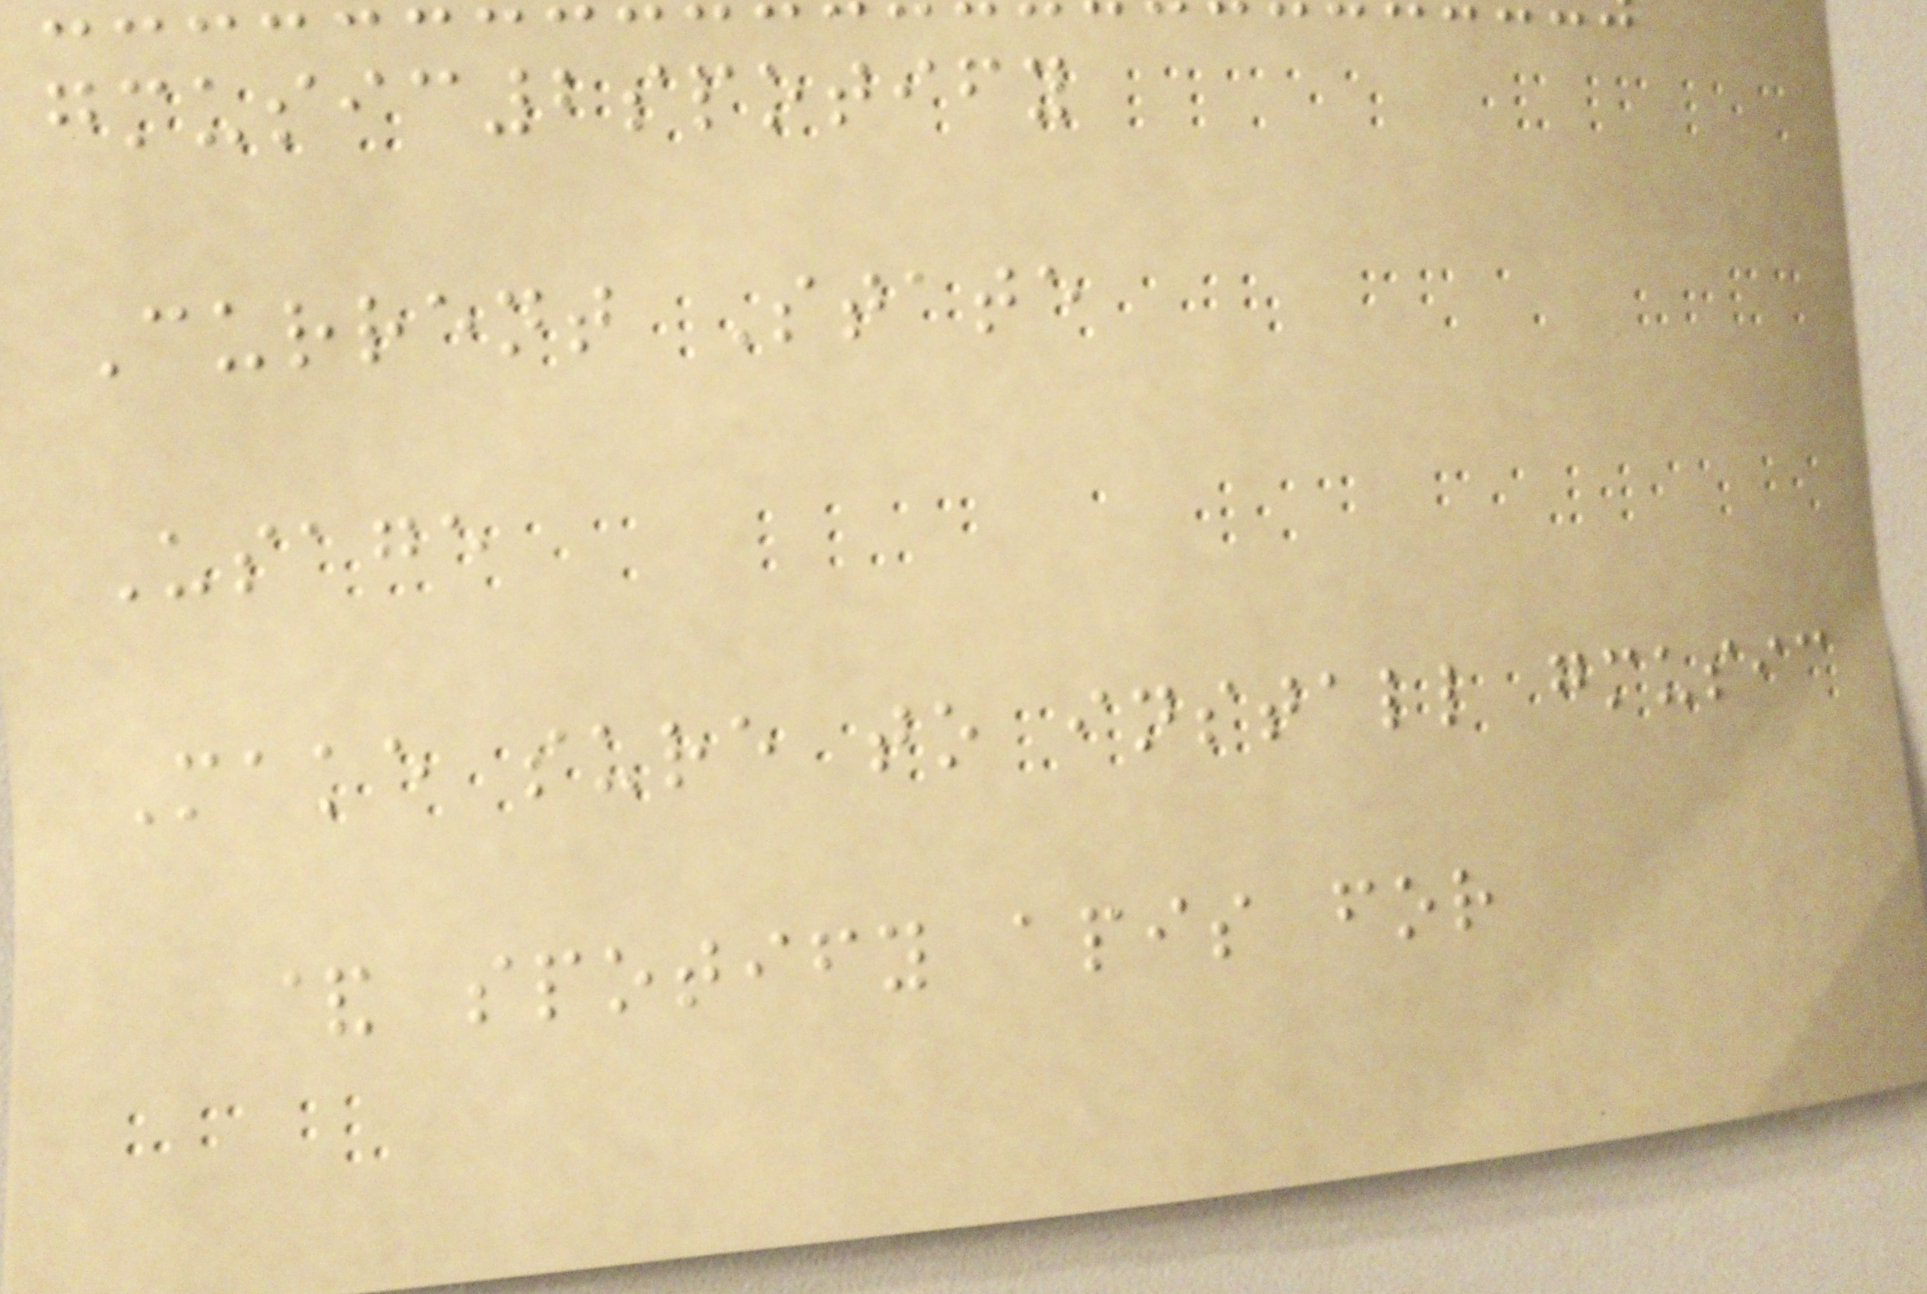gmusic2spotify
Current State
Usage
Make sure to install gmusic
& spotify apis for
